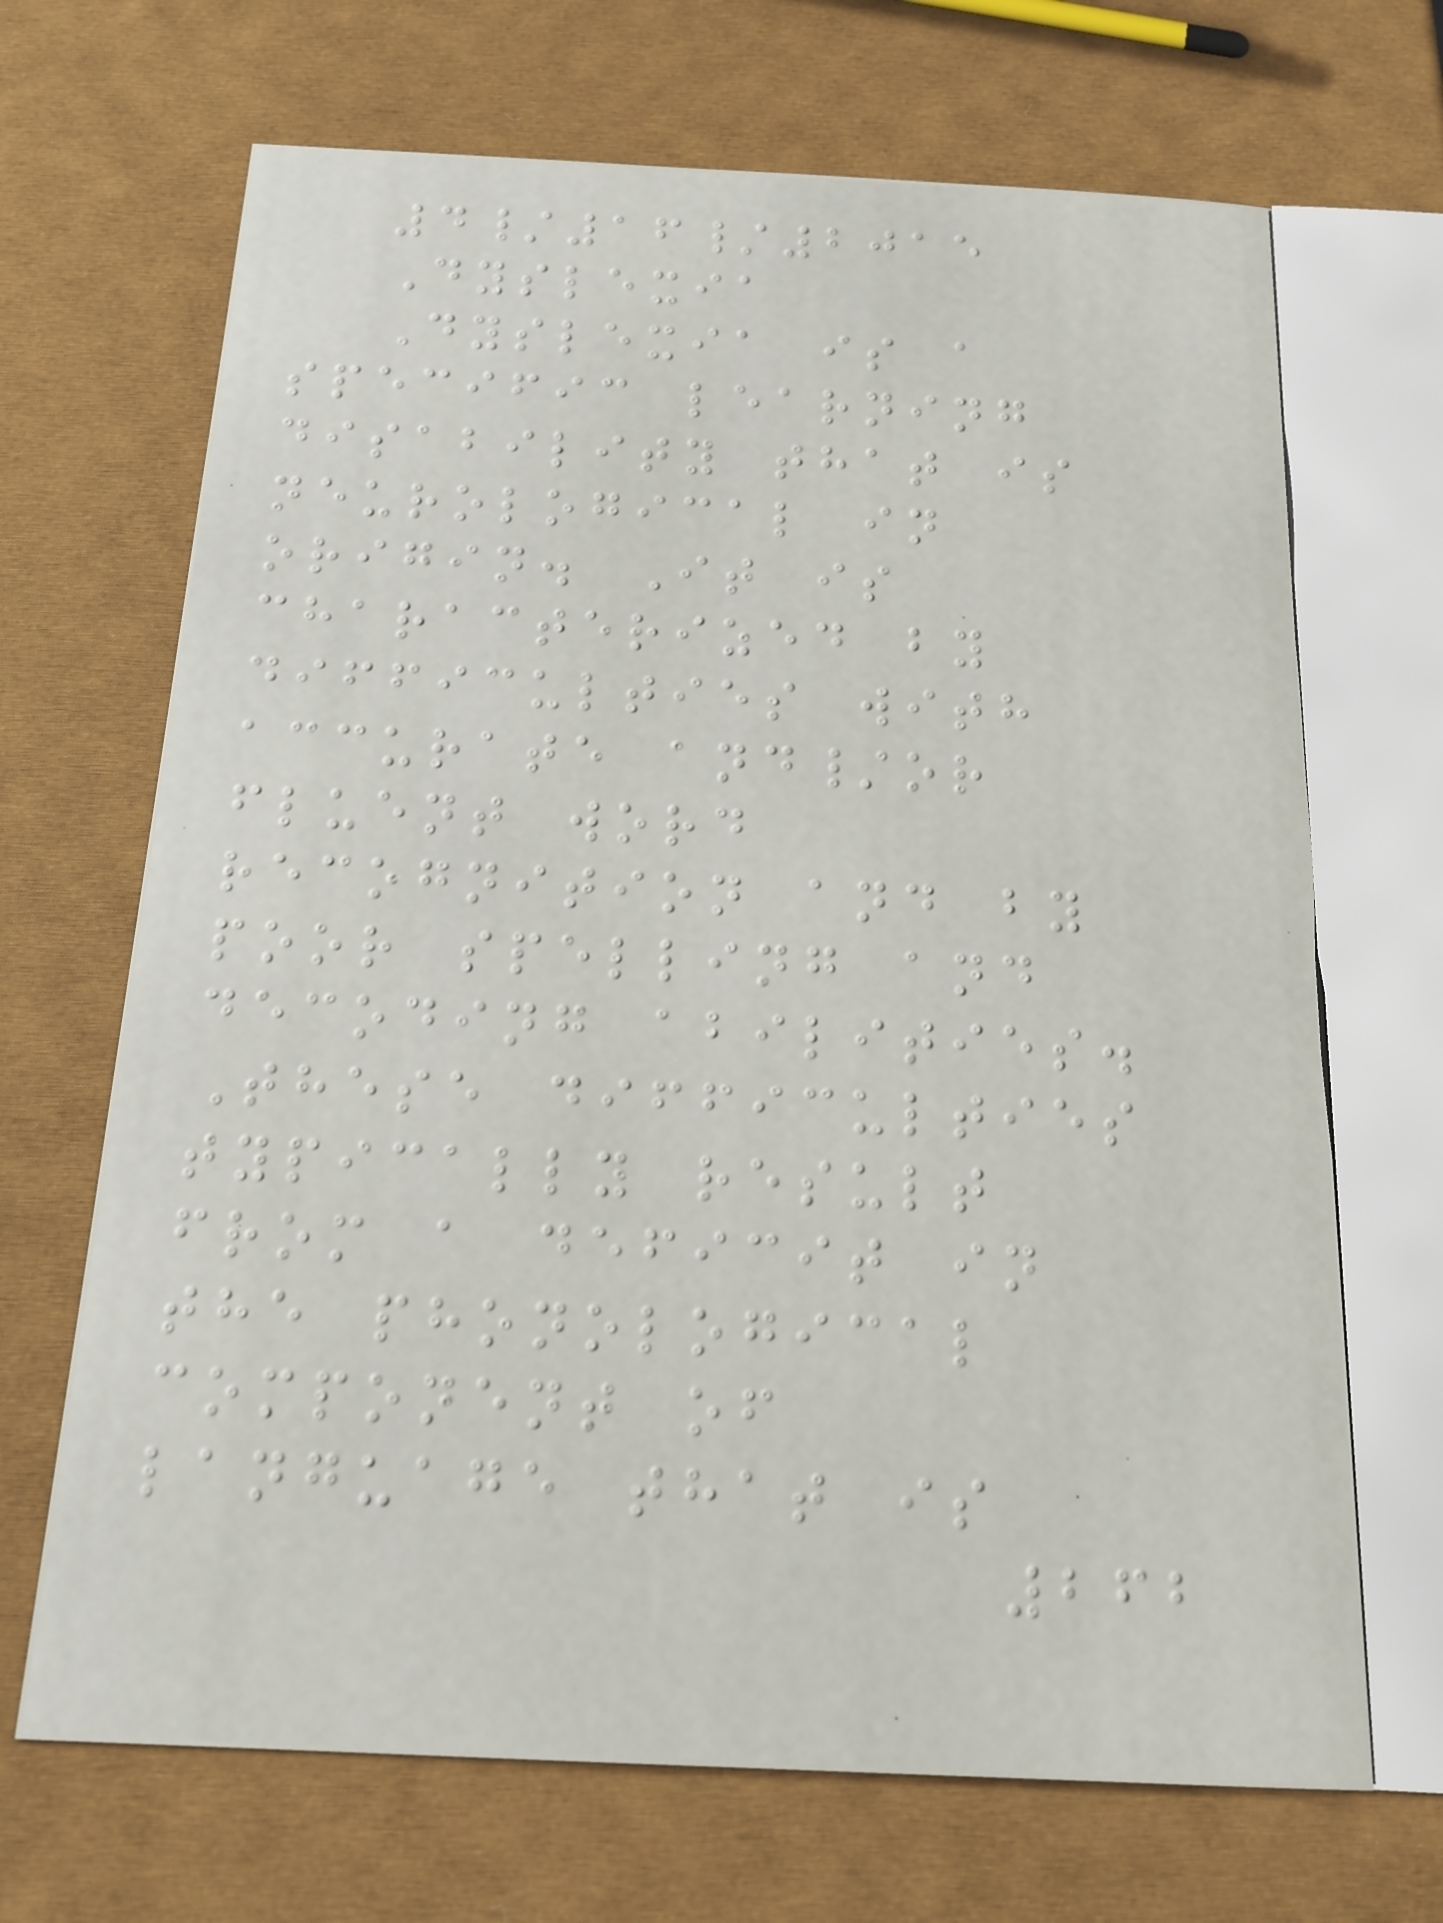4/16/2015
Dyslexia
Dyslexia is a
specific learning
disability that is
neurological in
origin. It is
characterized by
difficulties with
accurate and/or
fluent word
recognition and by
poor spelling and
decoding abilities.
These difficulties
typically result
from a deficit in
the phonological
component of
language that is
262
